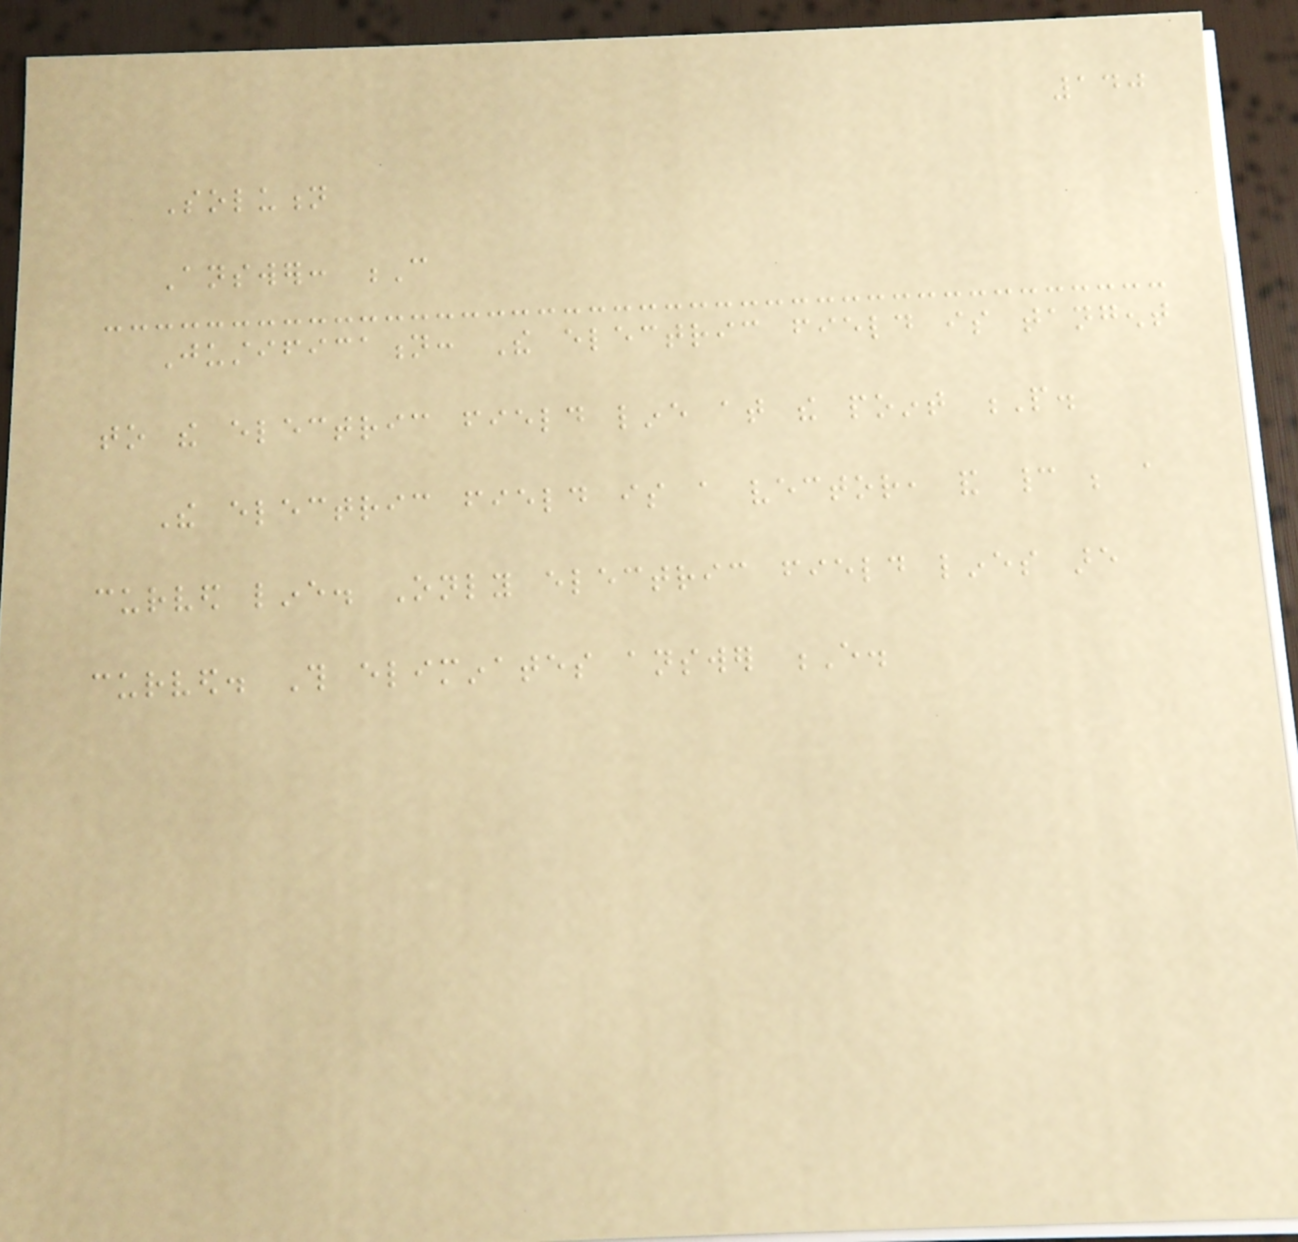140
Solution
Answer: C
Justification: The electric field is tangent
to the electric field line at the point P.
The electric field is a vector, and cannot be a
curved line. Only electric field lines are
curved. This eliminates answer E.
